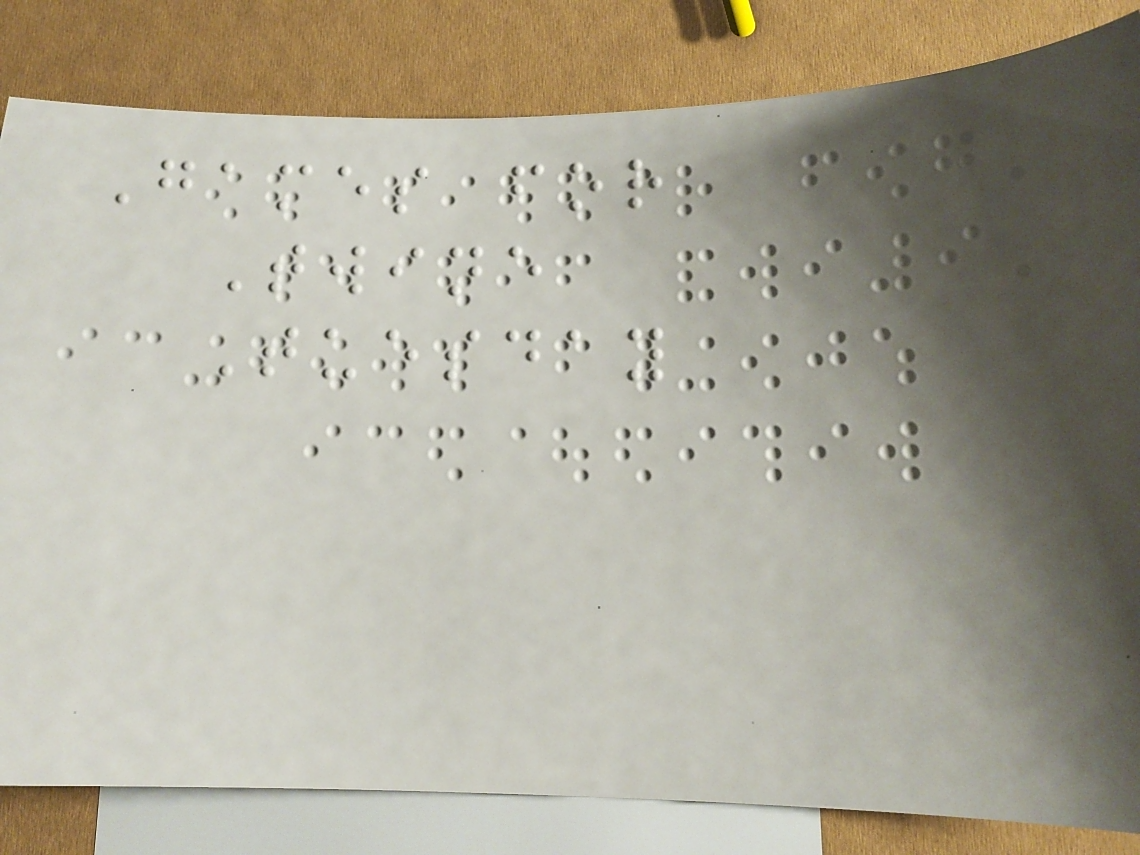Games for
Twine
Tuesday
